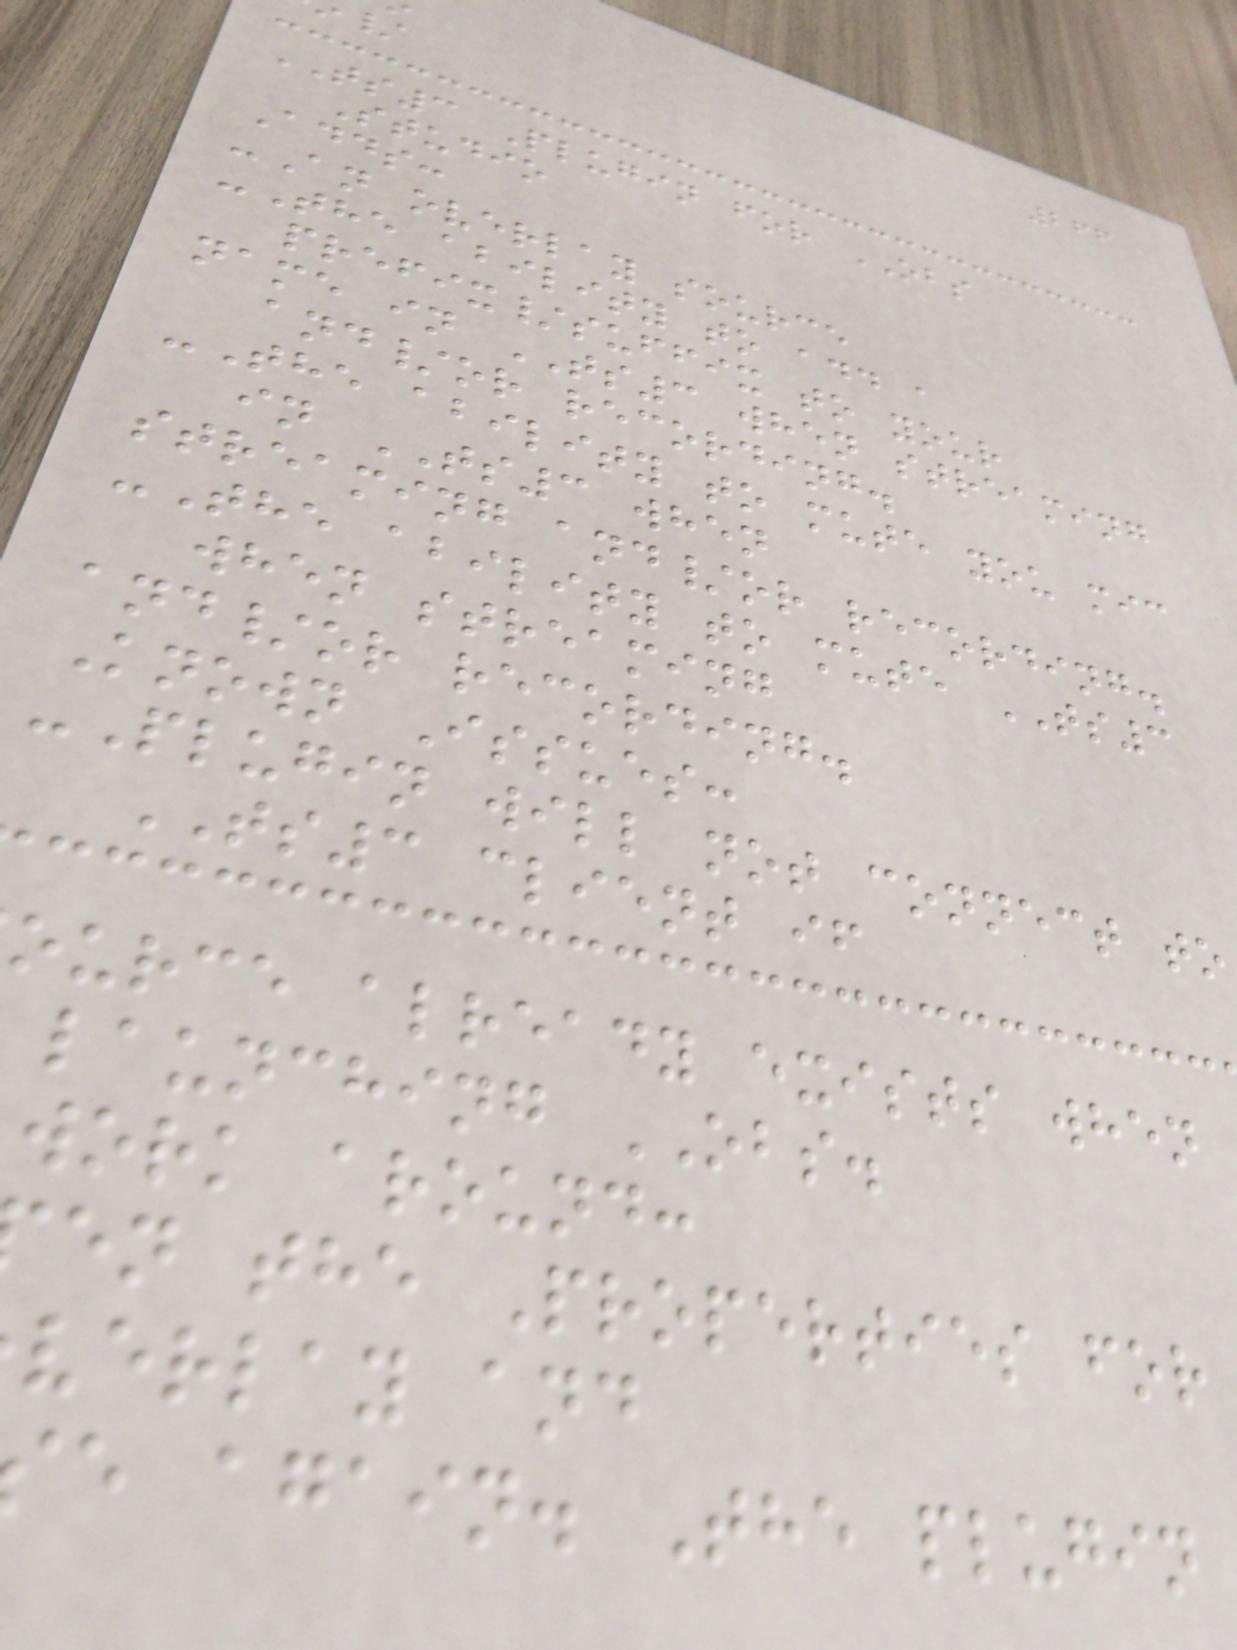266
TS3 Plugin for OBS
Studio
Adds:
-An overlay source
-The ability to add a
prefix/suffix to your
name in TS3 when streaming
and/or recording.
-The ability to mute you mic
in TS3 when
streaming and/or recording.
-The ability to mute TS3
when streaming
and/or recording.
Known Issues:
-Plugin will not connect to
TS3 client if
ource already exists when
launching OBS.
work around:
en the Properties for
verlay and
e again. The plugin
